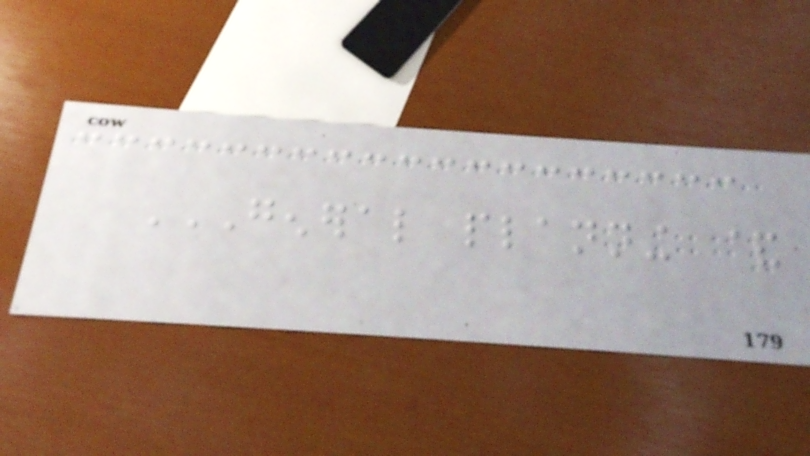GENERAL PLANNING &
